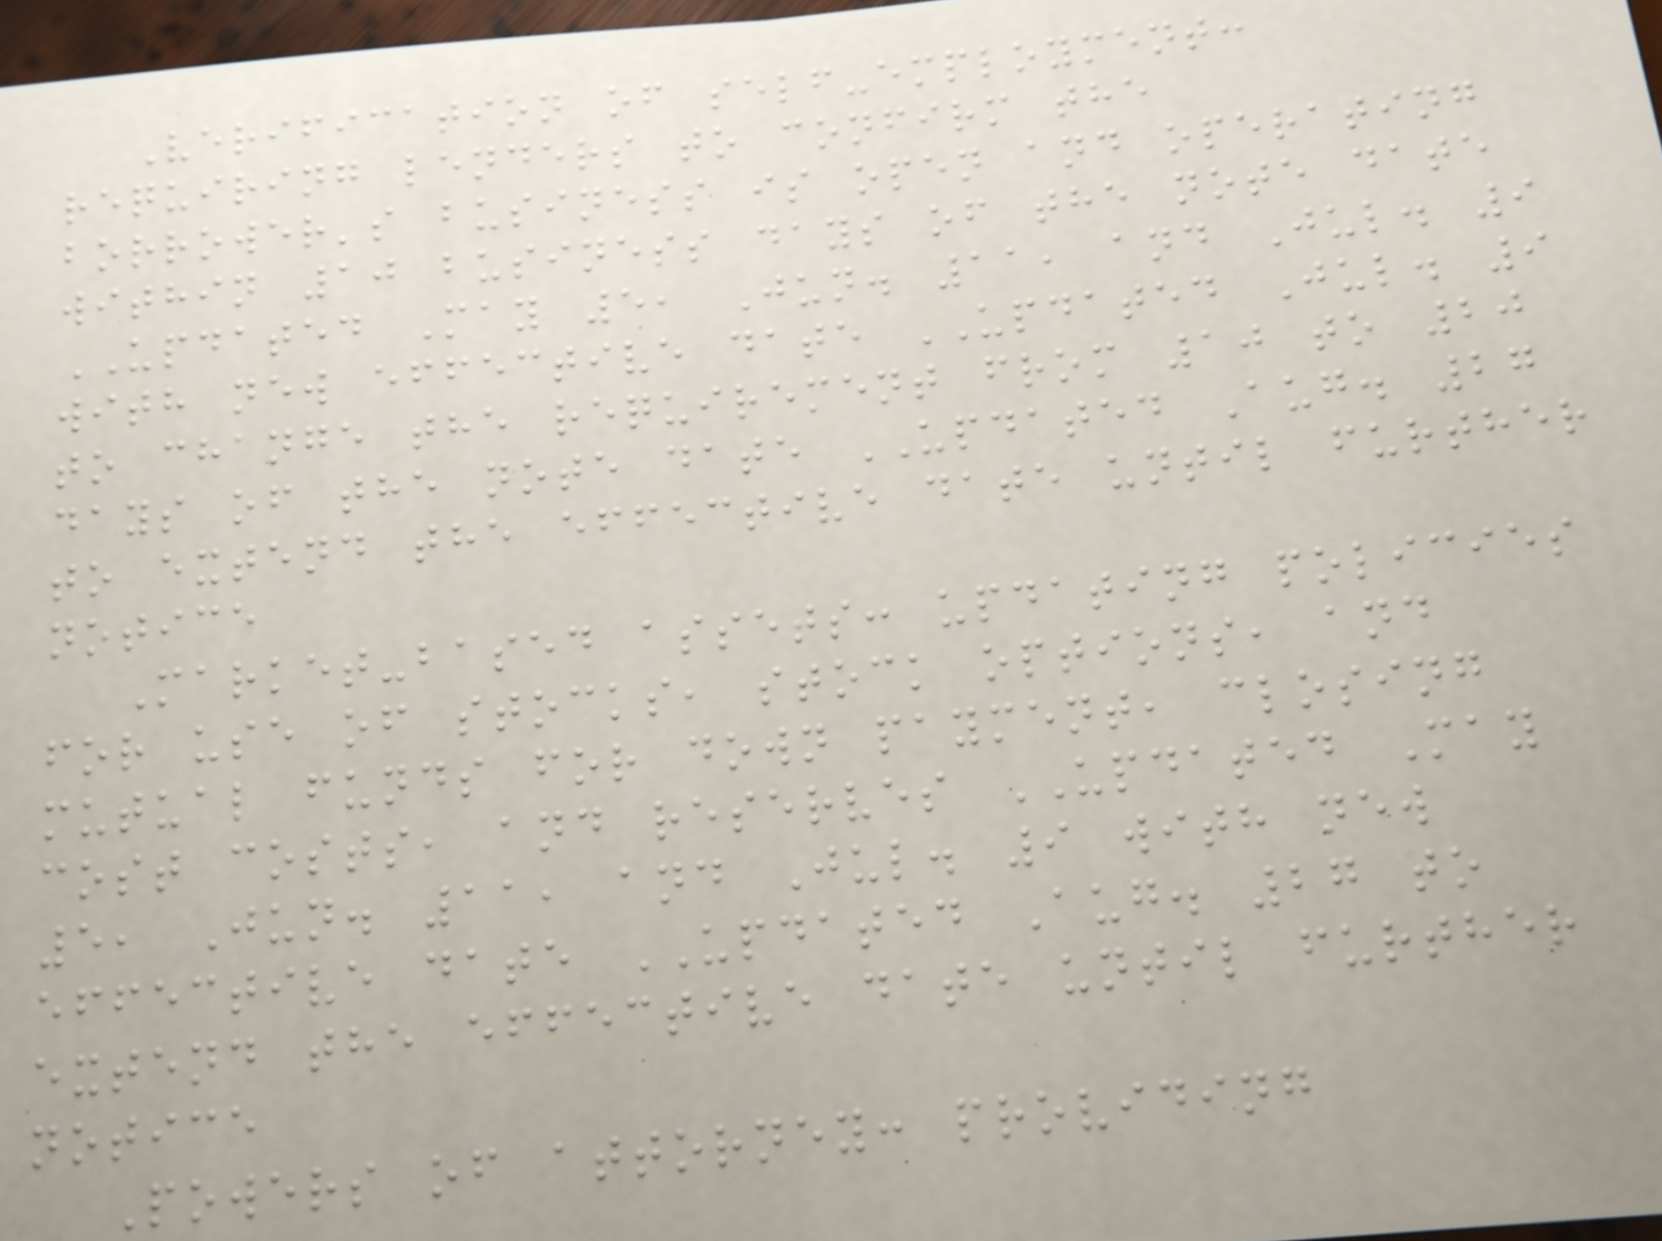Verification of self-employment:
requiring lenders to confirm the
borrower's business is open and operating
within 10 business days of the note date
UPDATED May 5, Jun. 11, and Jul. 9
with new effective date UPDATED Jul. 9
to change the requirement from 10 to 20
days of the note date UPDATED Aug. 27
to extend the effective date until further
notice
Market-based assets: updating policies
for use of stocks, stock options, and
mutual funds for down payment, closing
cost costs, and reserves UPDATED May
5, Jun. 11, and Jul. 9 with new
effective date UPDATED Aug. 27 to
extend the effective date until further
notice
Powers of attorney: providing
